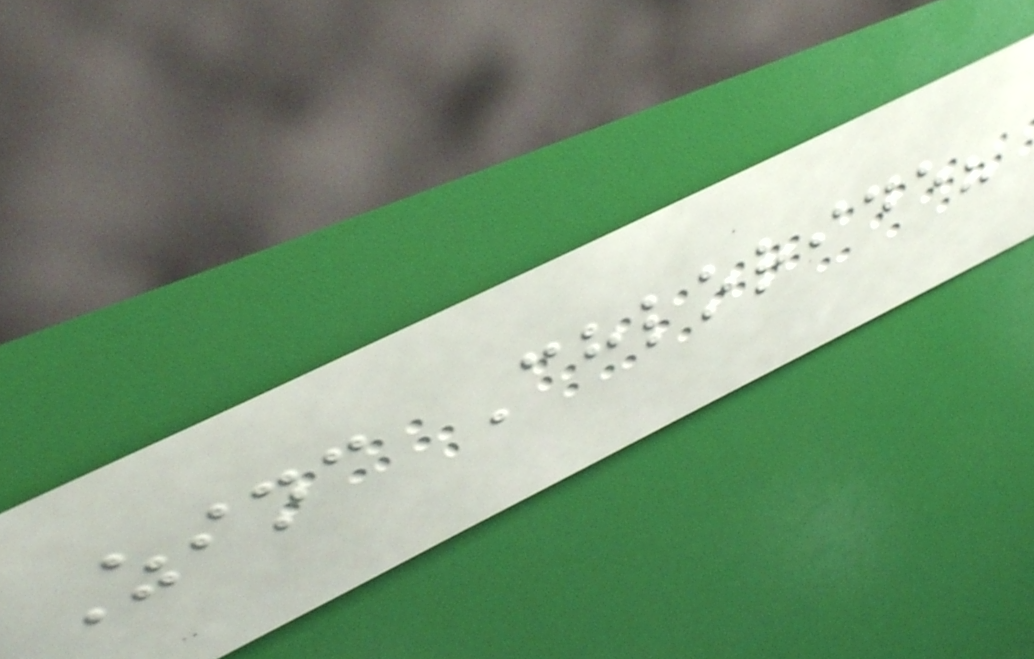Zinc Chloride?
